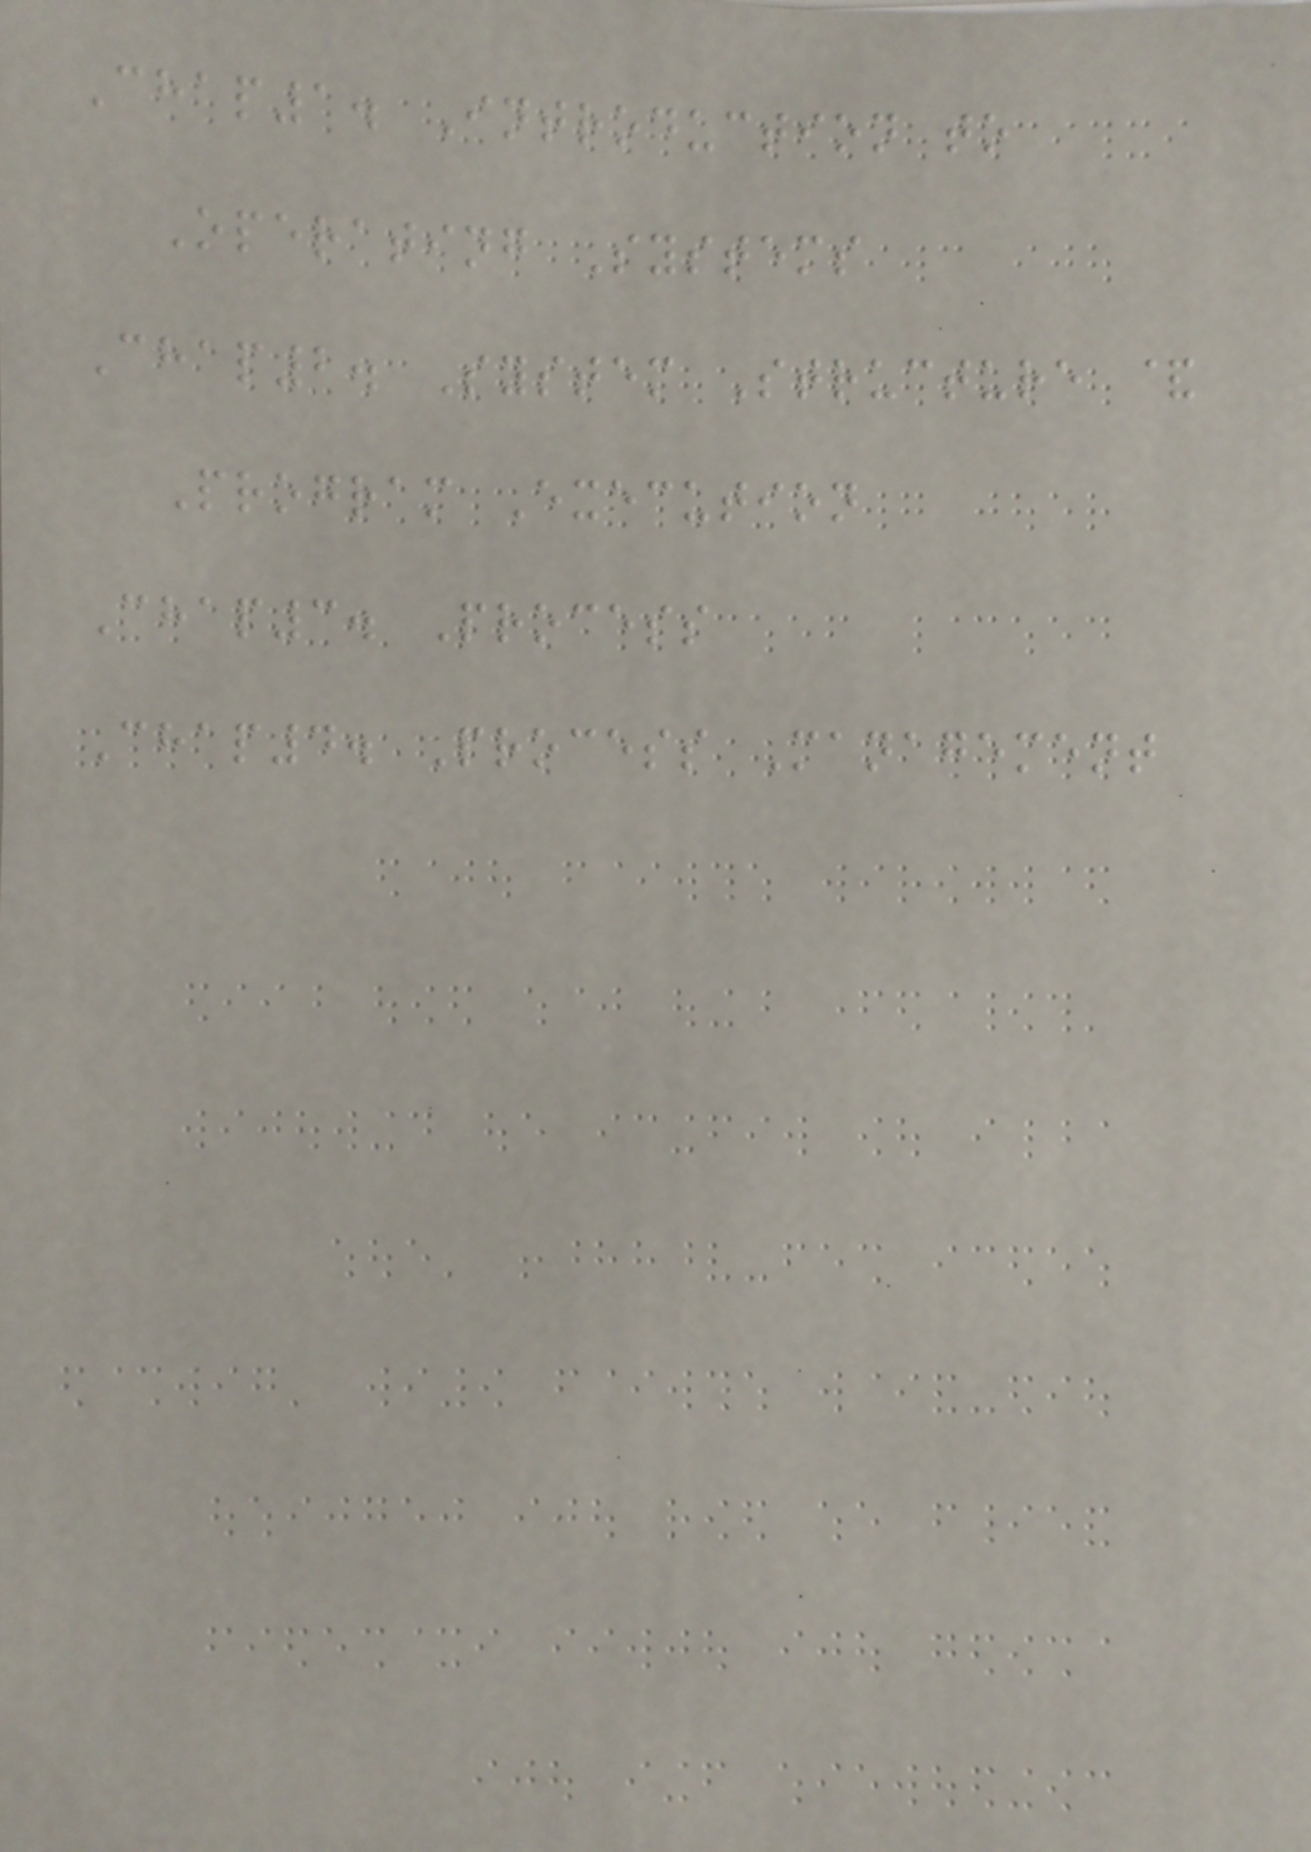Chap1. Introduction to
Operating Systems
Chap2. System Structure &
Program Execution
Chap3. Process
Chap4. Process Management
